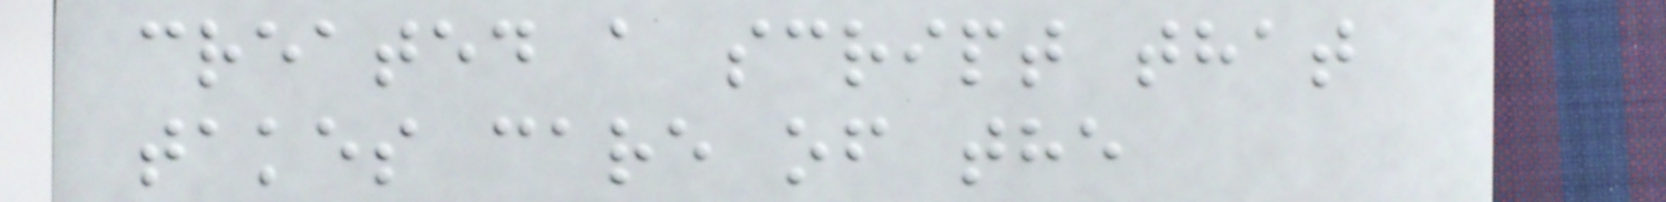created a script that
takes care of the
